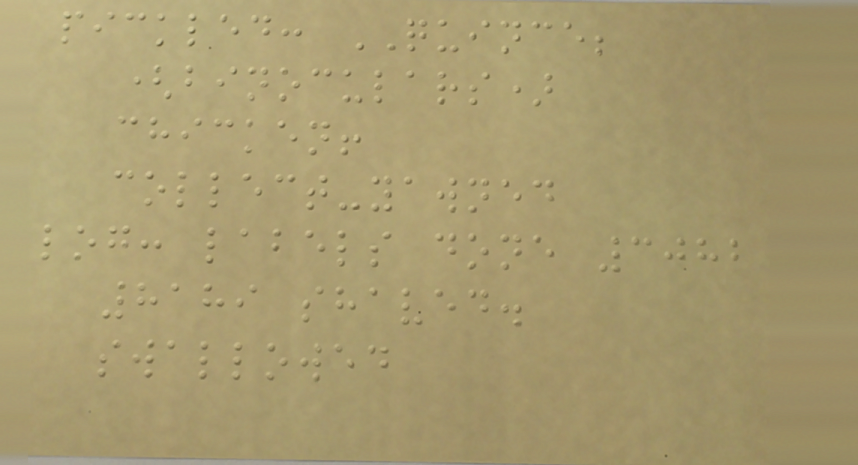pickled: QUINCE;
(binoculars)
chicken!
collect-yawned
log: labels done 3082
8189 shaved.
swallowed
